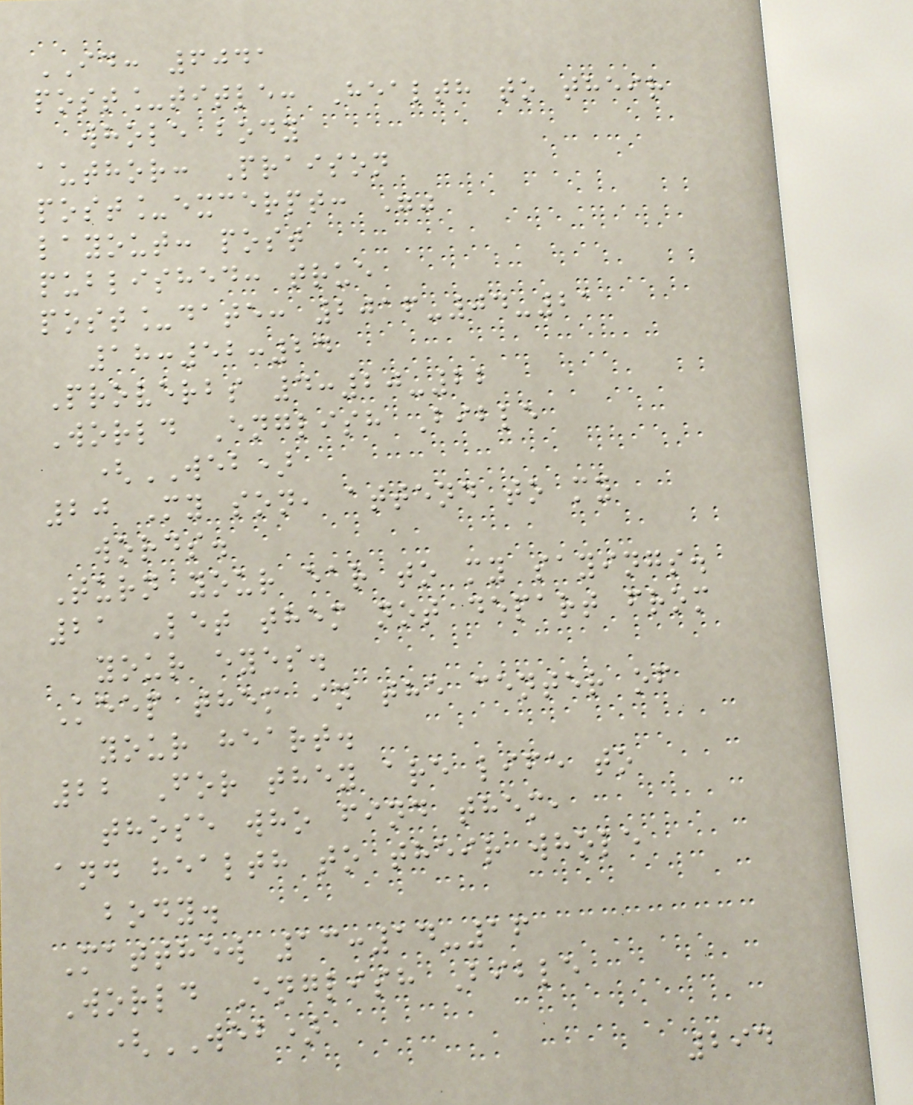ID: 6041
post_title: Health to their
whole body
author: Praison
post_excerpt: ""
layout: post
published: true
post_date: 2016-04-21
18:52:24
Proverbs 4:20-22
World English Bible
(WEB)
20 My son, attend to my
words.
Turn your ear to my sayings.
21 Let them not depart from
your eyes.
Keep them in the center of
your heart.
22 For they are life to
those who find them,
and health to their whole
body.
Matthew 13:14-16
World English Bible
(WEB)
294
